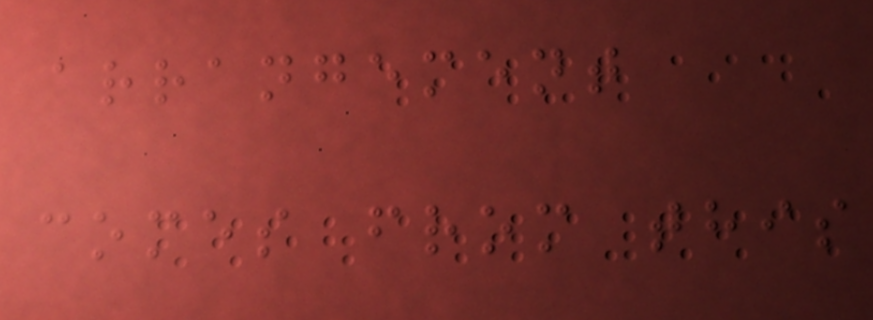arrangement
comes from this
